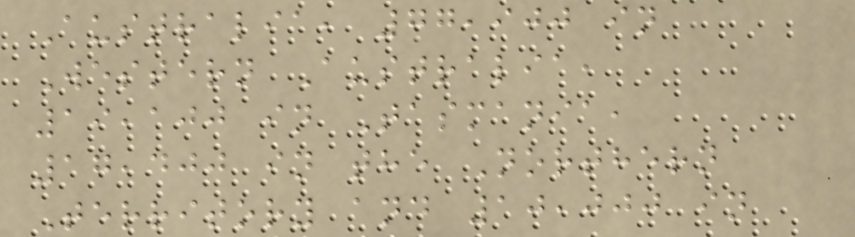Australia, 77,900 in
Western Australia,
19,100 in Tasmania,
17,400 in the Northern
Territory and 10,000 in
